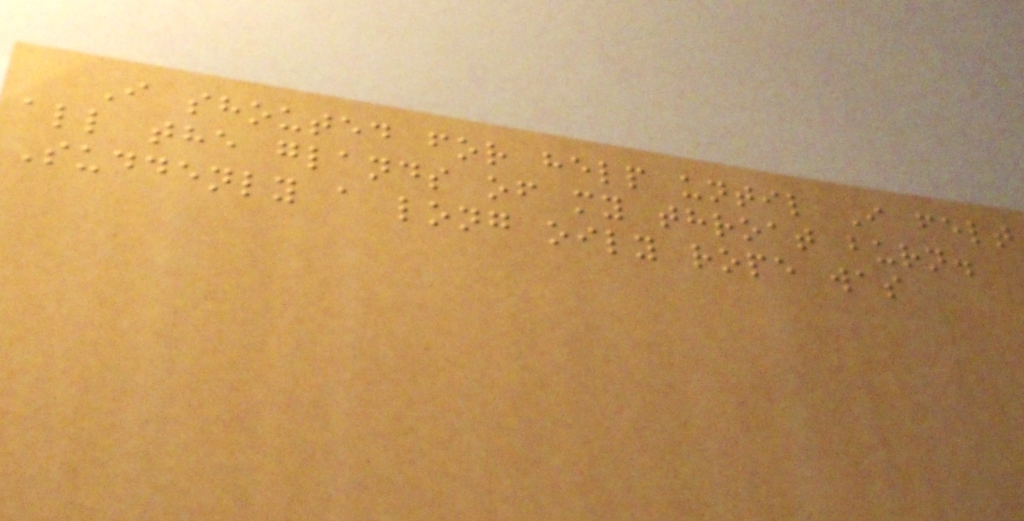I shouted for help until I felt
all the glands of my throat burn.
Suddenly a long oily rope was
